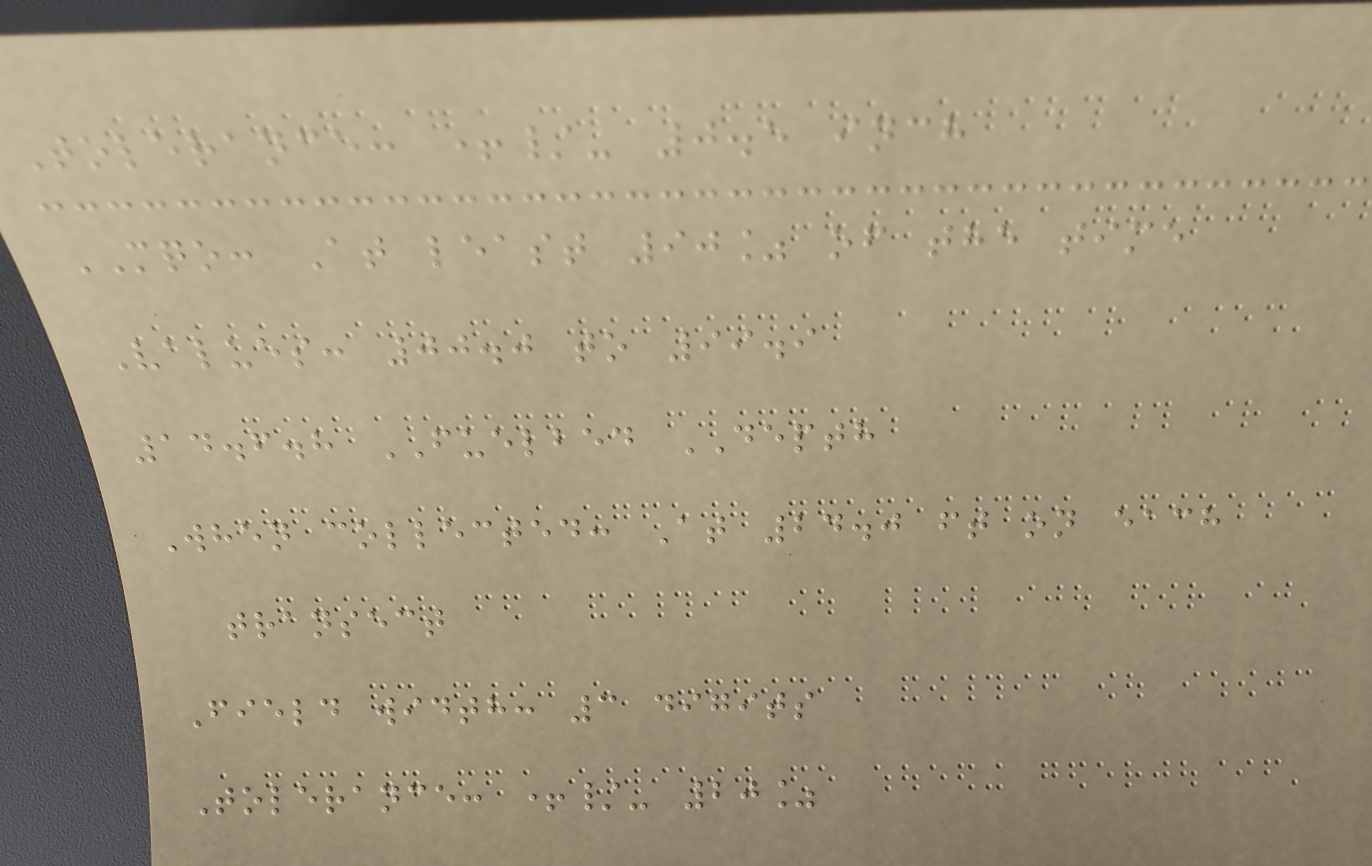Tolerance: +/- 0.5 inch
MQO: At least 90% of the time
Values: 00.0 to 99.9
14.6.8 FUELBED DEPTH
When collected: At 24.0 ft on each
transect
Field width: 3 digits
Tolerance: +/- 20%
